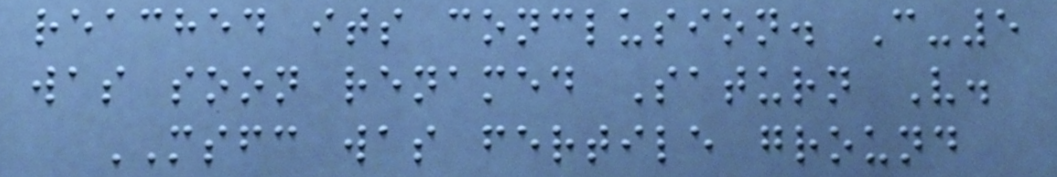reached its conclusion. C-5
was soon renamed Saturn V.
MSFC was fertile ground
